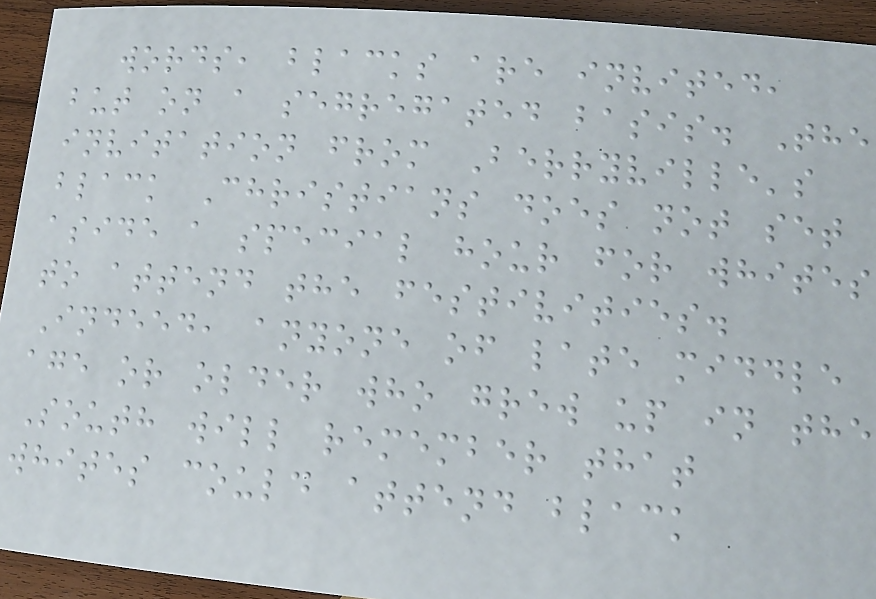words, blacks are invited,
but on a segregated basis. The
invitation from Berryville's
black Christians does not set
aside a special hour for whites
to attend the festivities.
Indeed, anyone of late middle
age or older who grew up in the
South will remember that
whites could attend black
